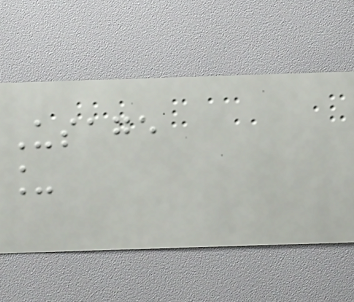Usage
_
